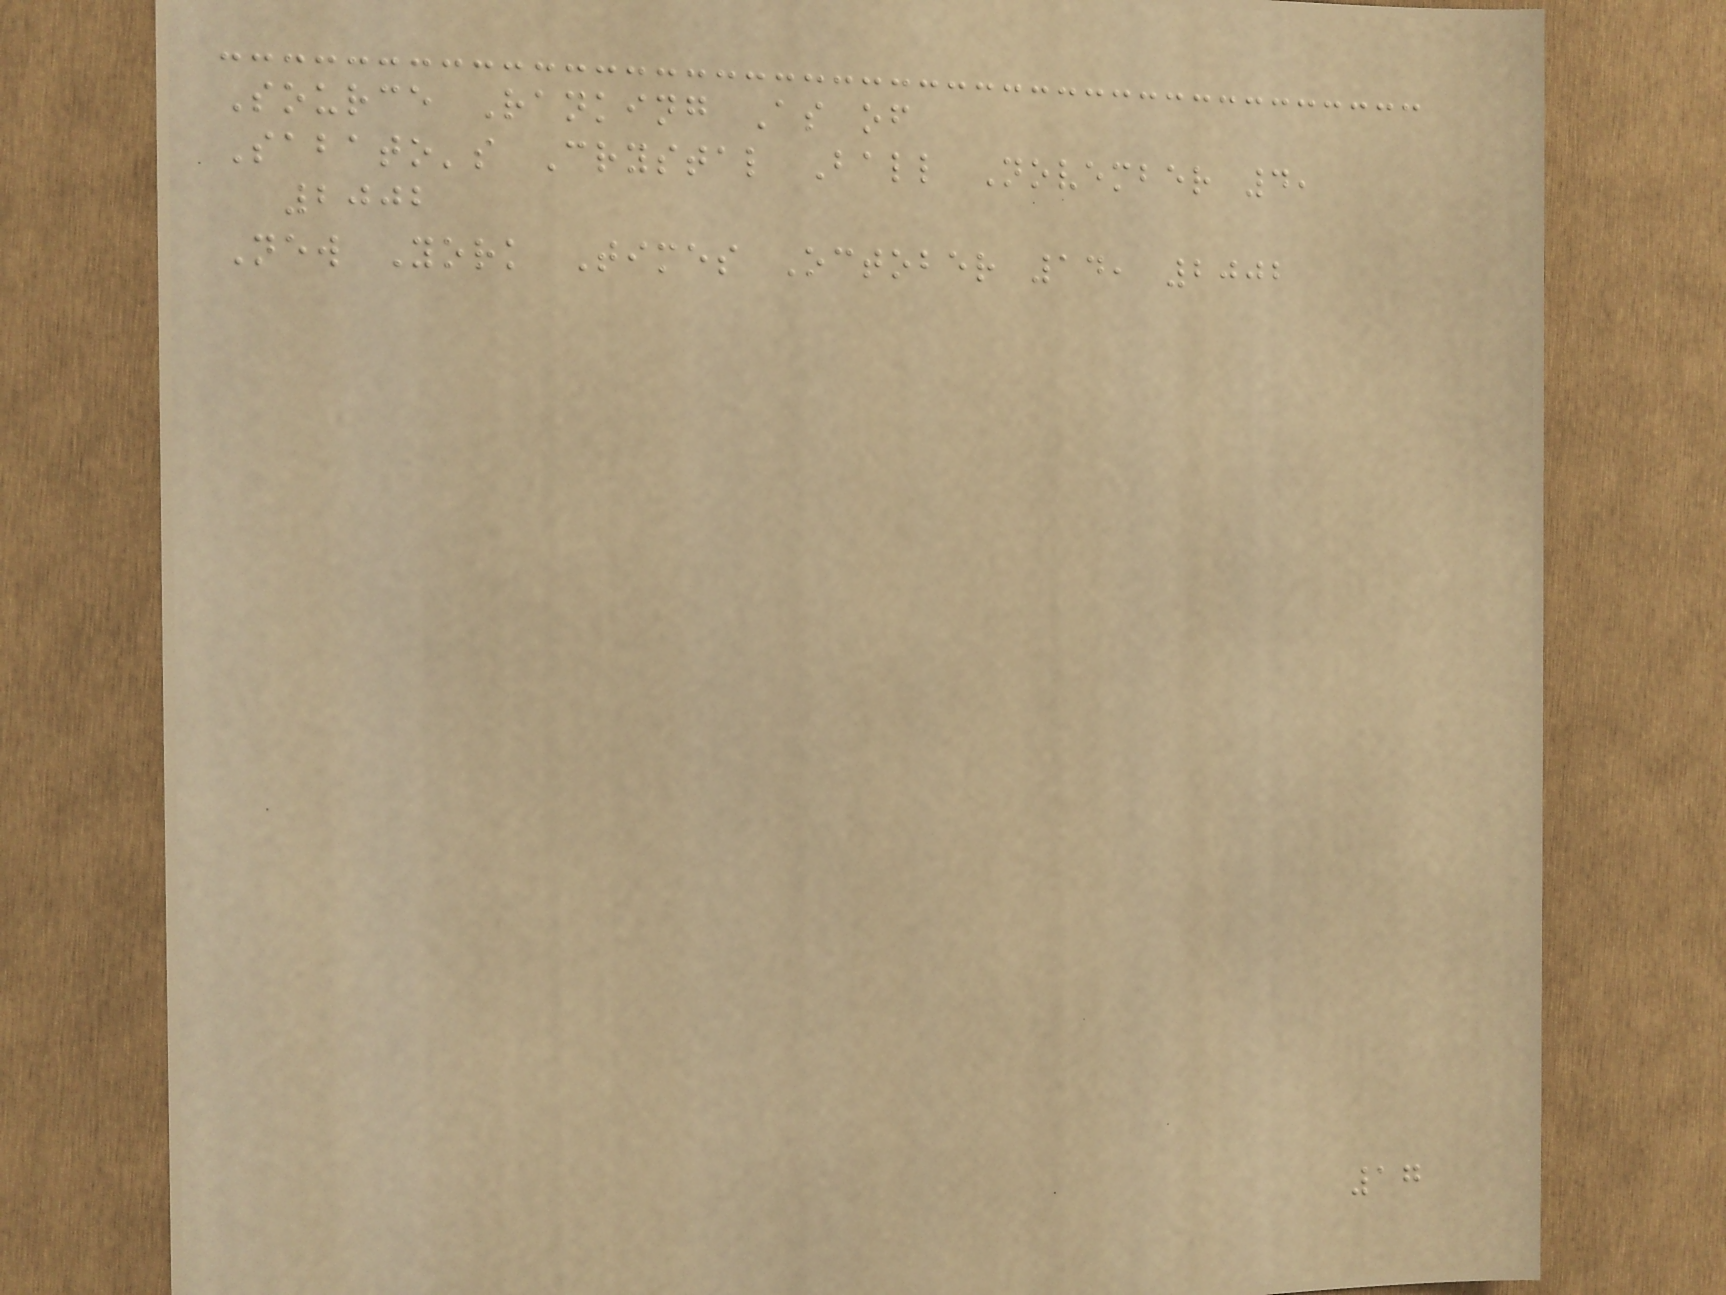Source Ranking As of
Sabato's Crystal Ball November 4,
2002
New York Times October 14, 2002
17
